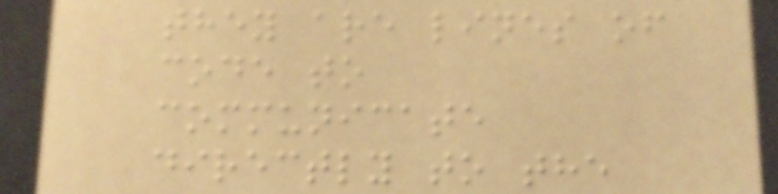they are lines of
code to
communicate
directly to the
